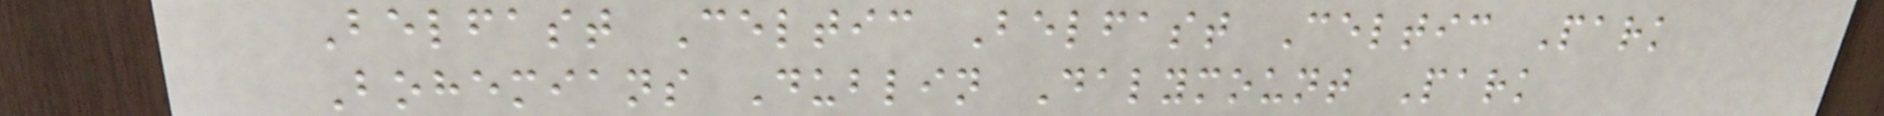Belfast Celtic Belfast Celtic Park
Bohemians Dublin Dalymount Park
